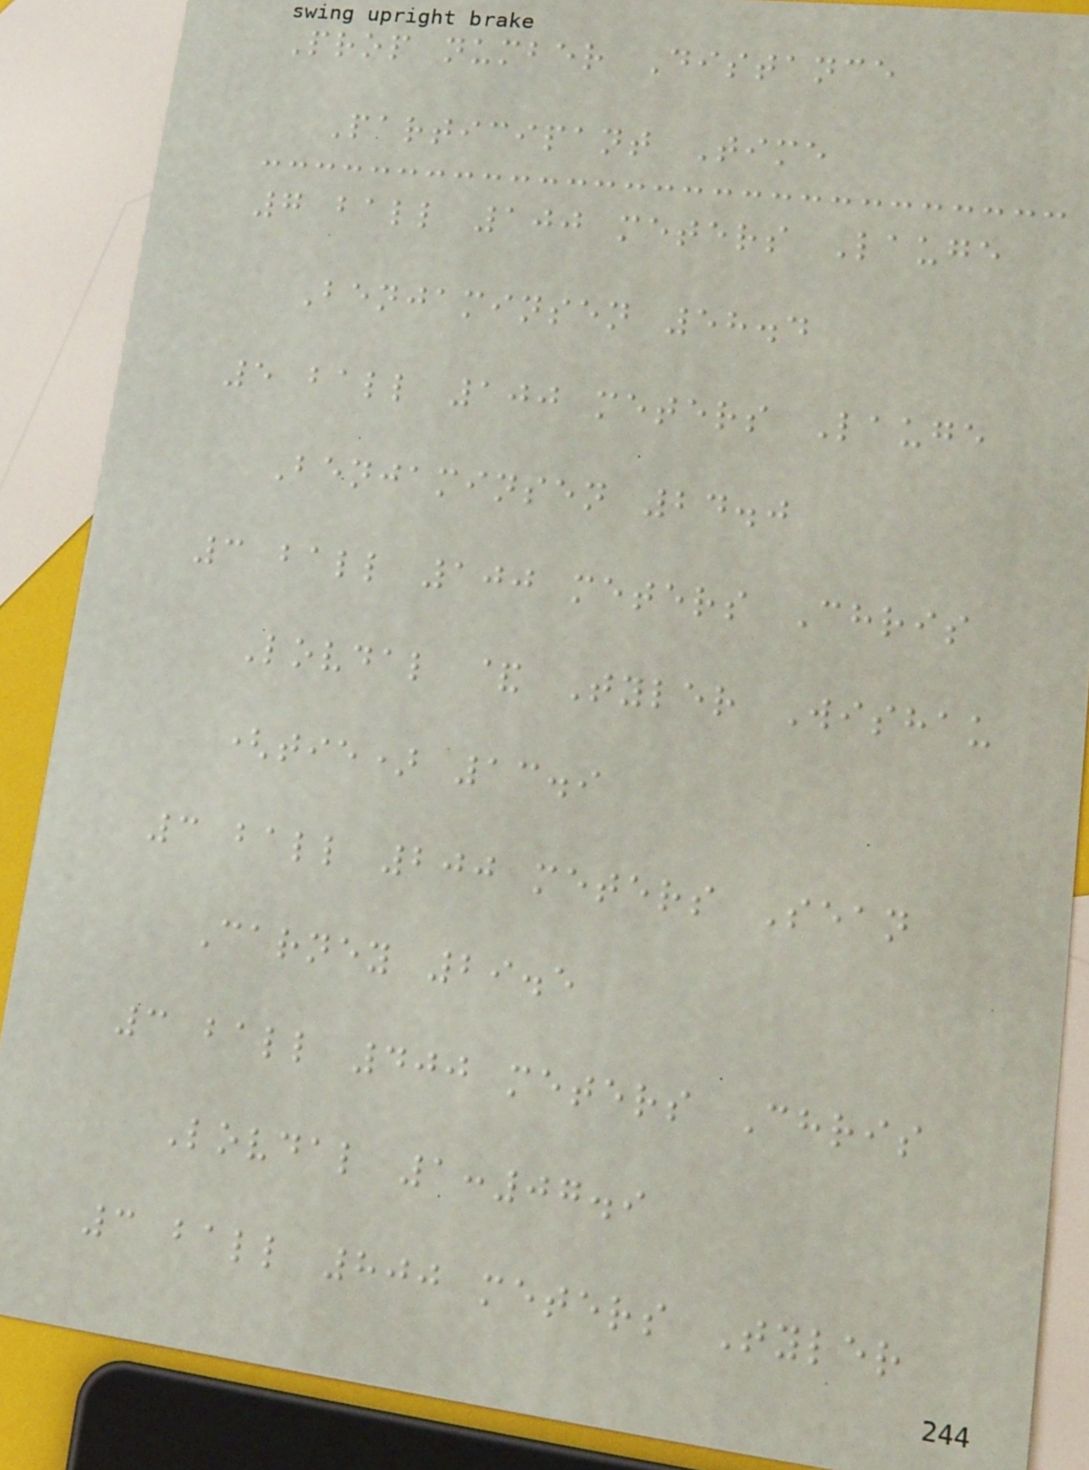Prop number Distance
Participant Time
7 ball 100 meters Lauge
Benjaminsen 58.4
5 ball 100 meters Lauge
Benjaminsen 24.0
3 ball 100 meters Chris
Lovdal & Tyler Wishau
(tie) 13.9
3 ball 200 meters Sean
Carney 29.5
3 ball 400 meters Chris
Lovdal 1:07.9
3 ball 800 meters Tyler
